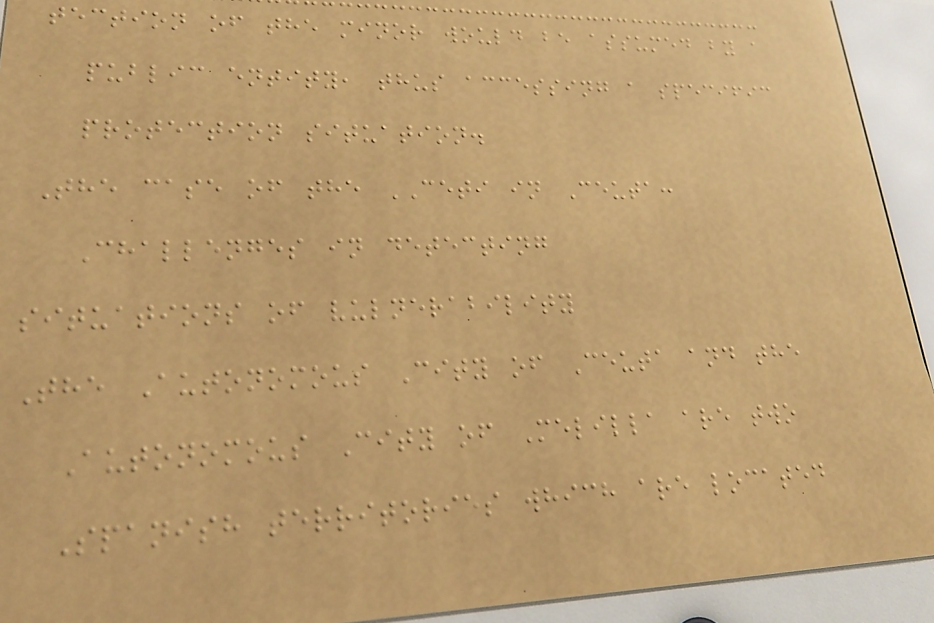tection of the minor would be assumed by a
public entity, thus accessing a specific
protection situation.
The case of the CETI in Ceuta:
Challenges in detecting
situations of vulnerability
The Autonomous City of Ceuta and the
Autonomous City of Melilla are two
Spanish territories which are located
